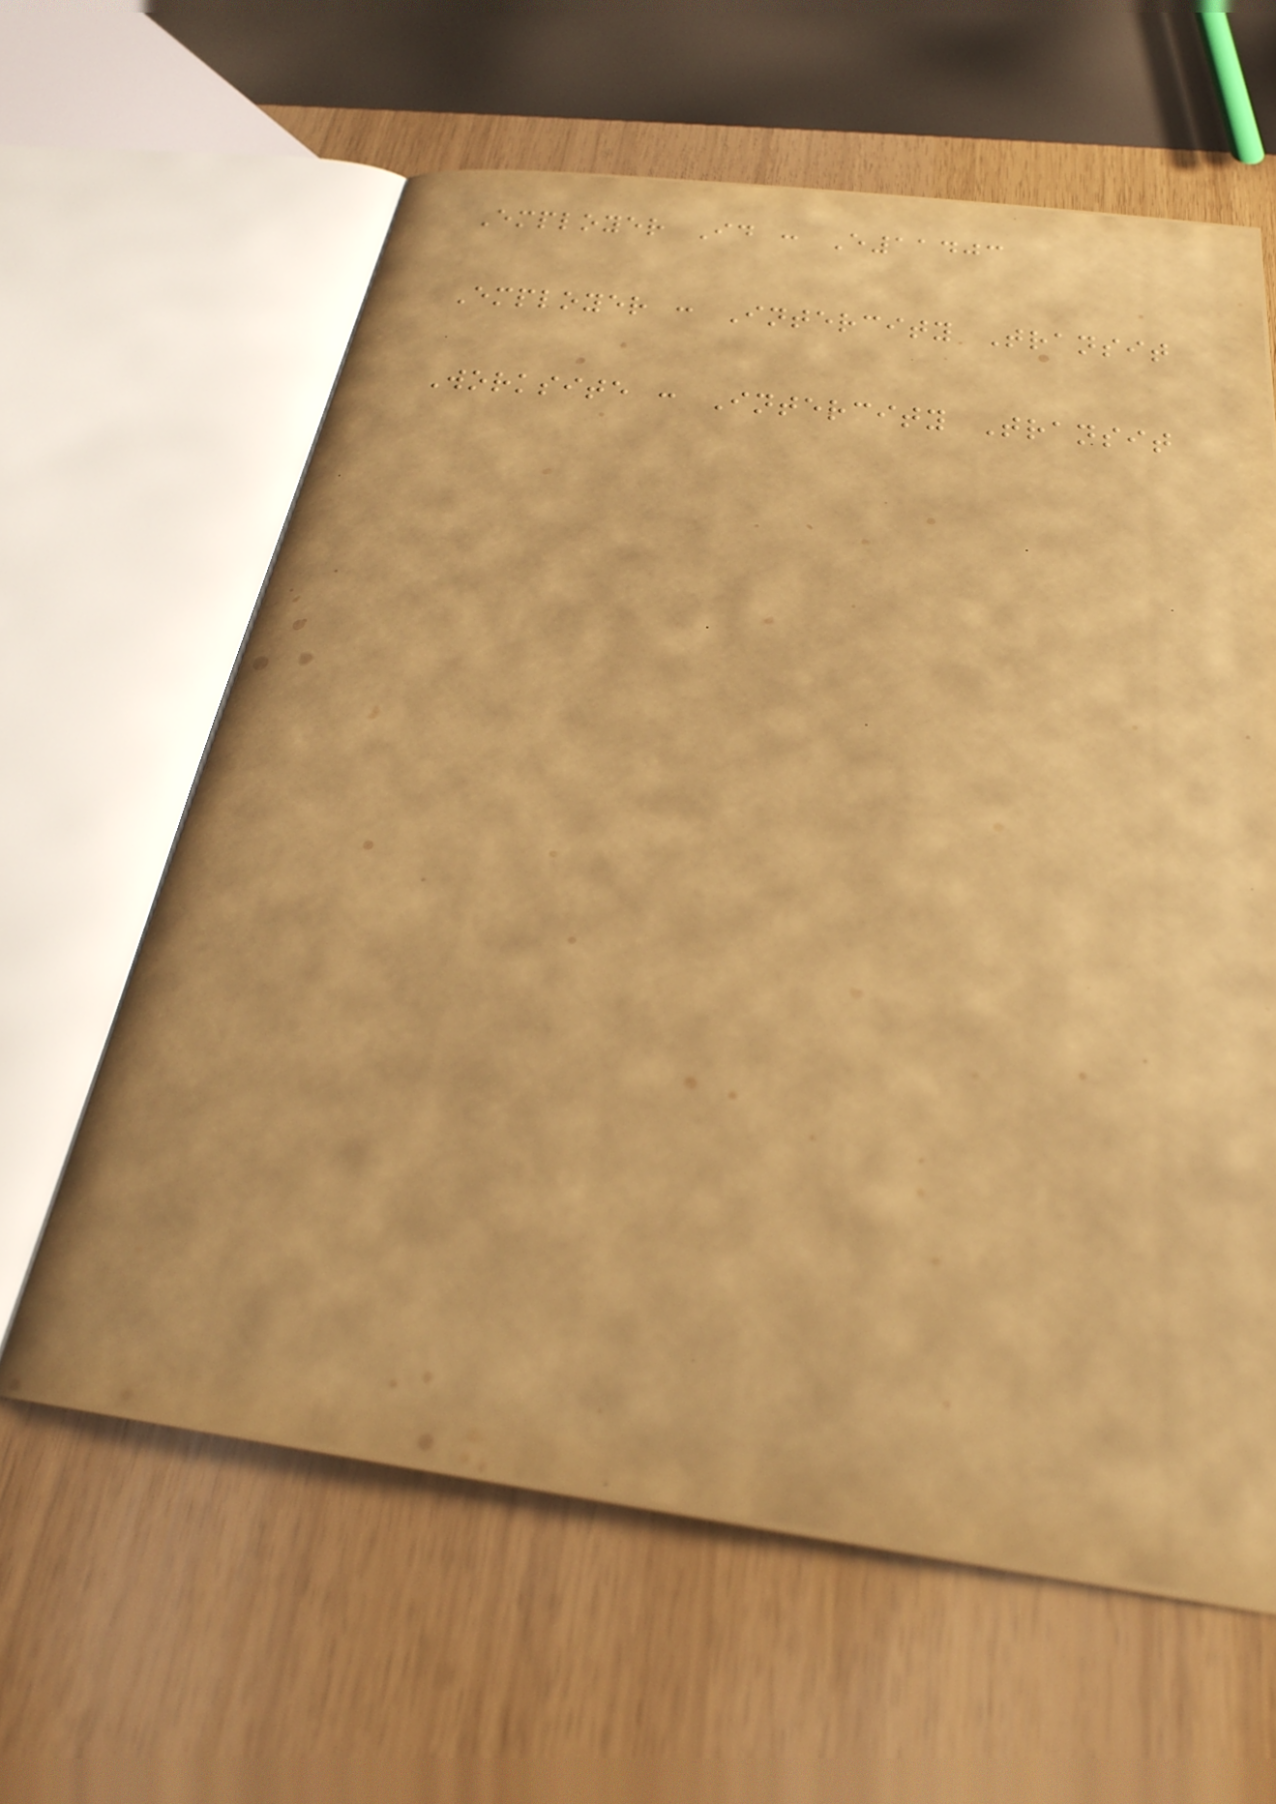Employer Id : E11403
Employer : Intercity Transit
Worksite : Intercity Transit
